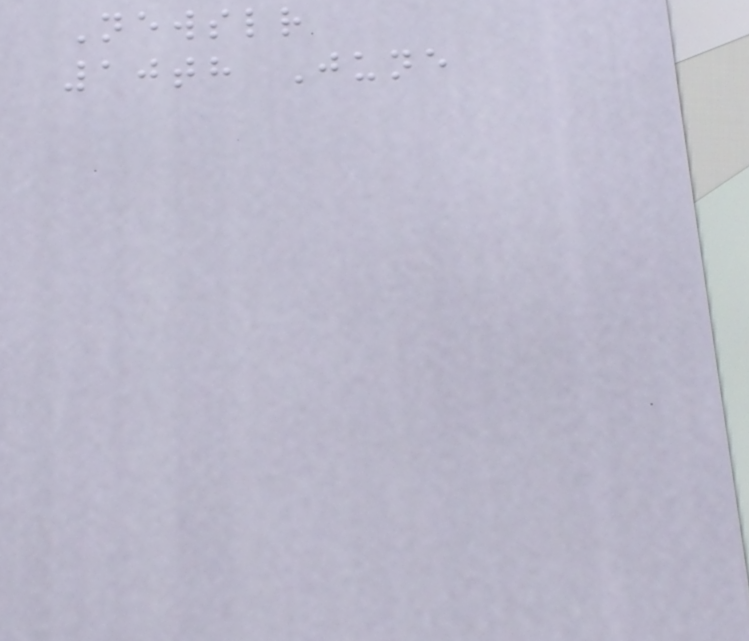Newsletter
10th June
